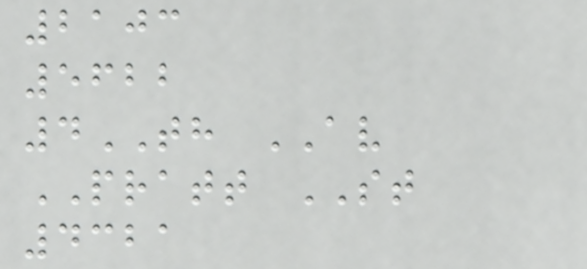2103
5622
4TH AV
PRATT ST
4321
